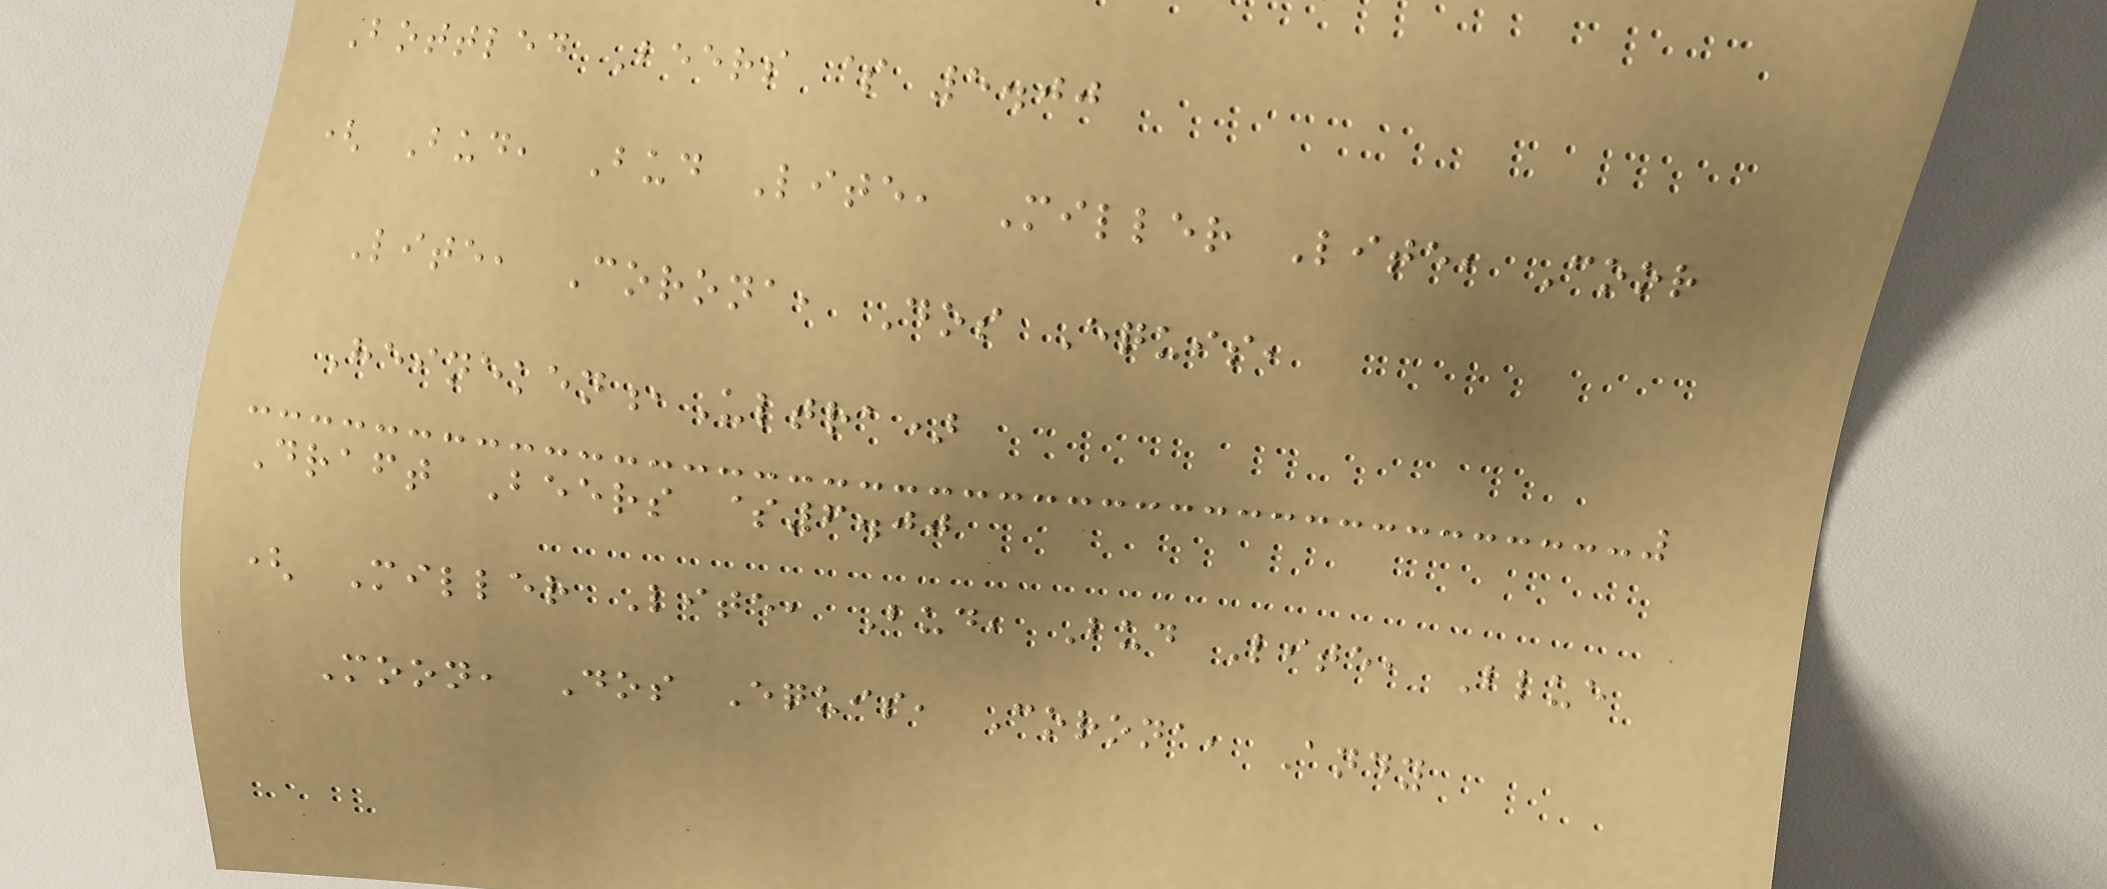Bottled Beers $ 5.00
( Bud, Bud Lite, Miller Lite, Coor
Lite, Corona, Dos Equis,
Heineken,Ultra)
Draft Beers $6.00
( Miller Lite, Bud, Bud Lite, Blue
Moon, Dos Equis, Corona, Andy
